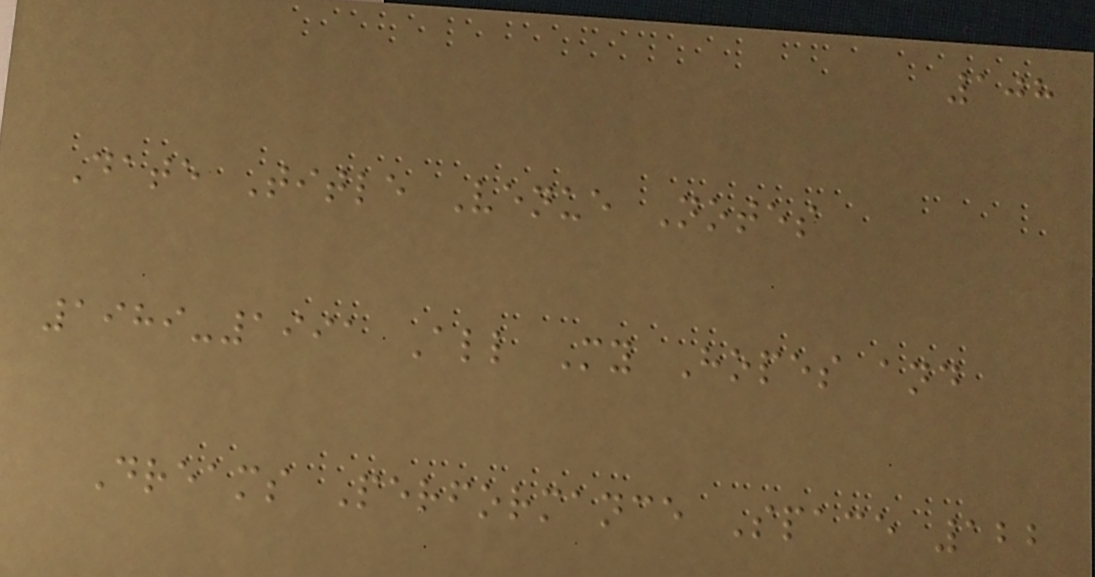108
Date Title Venue Notes
1989-1991 All My Hopes and
Dreams Performance Space 122
